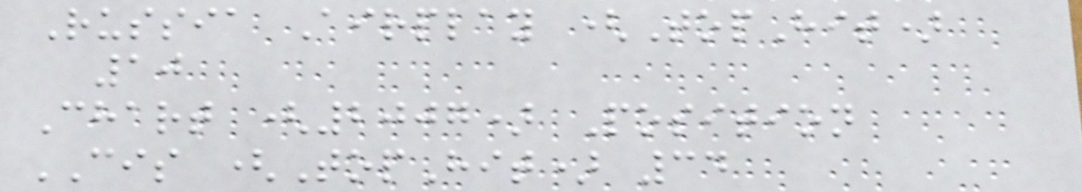Russia Airplay (TopHit)
10
Chart (2007) Position
CIS (TopHit) 34
